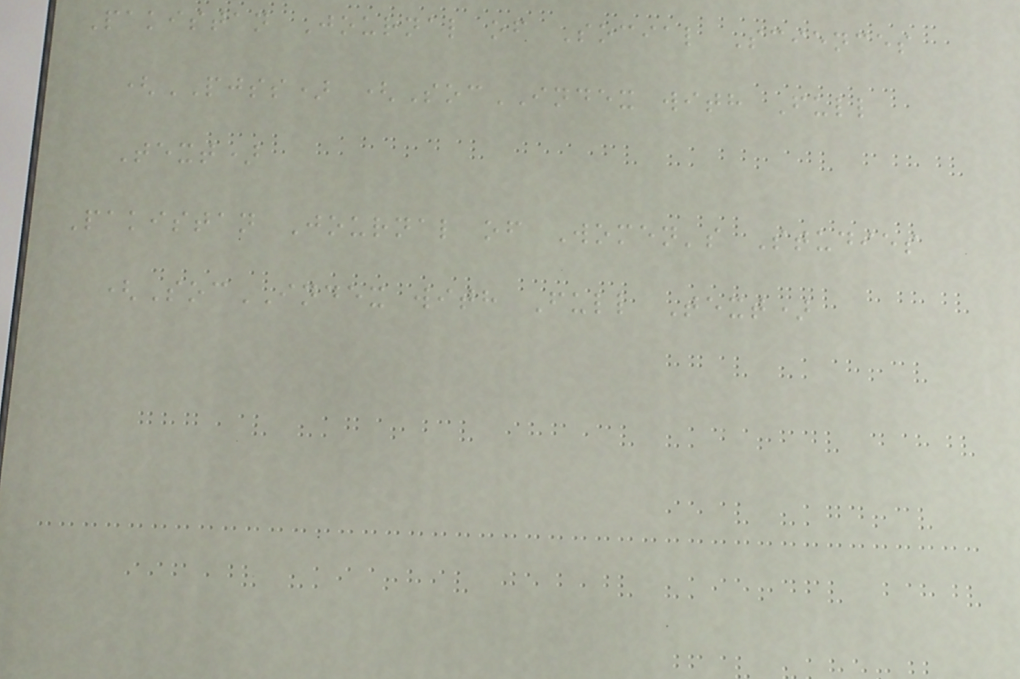Pakistan Journal of Social Sciences
(PJSS) (SocINDEX with Full
Text)
Pakistan Journal of Women's Studies
(SocINDEX with Full Text)
